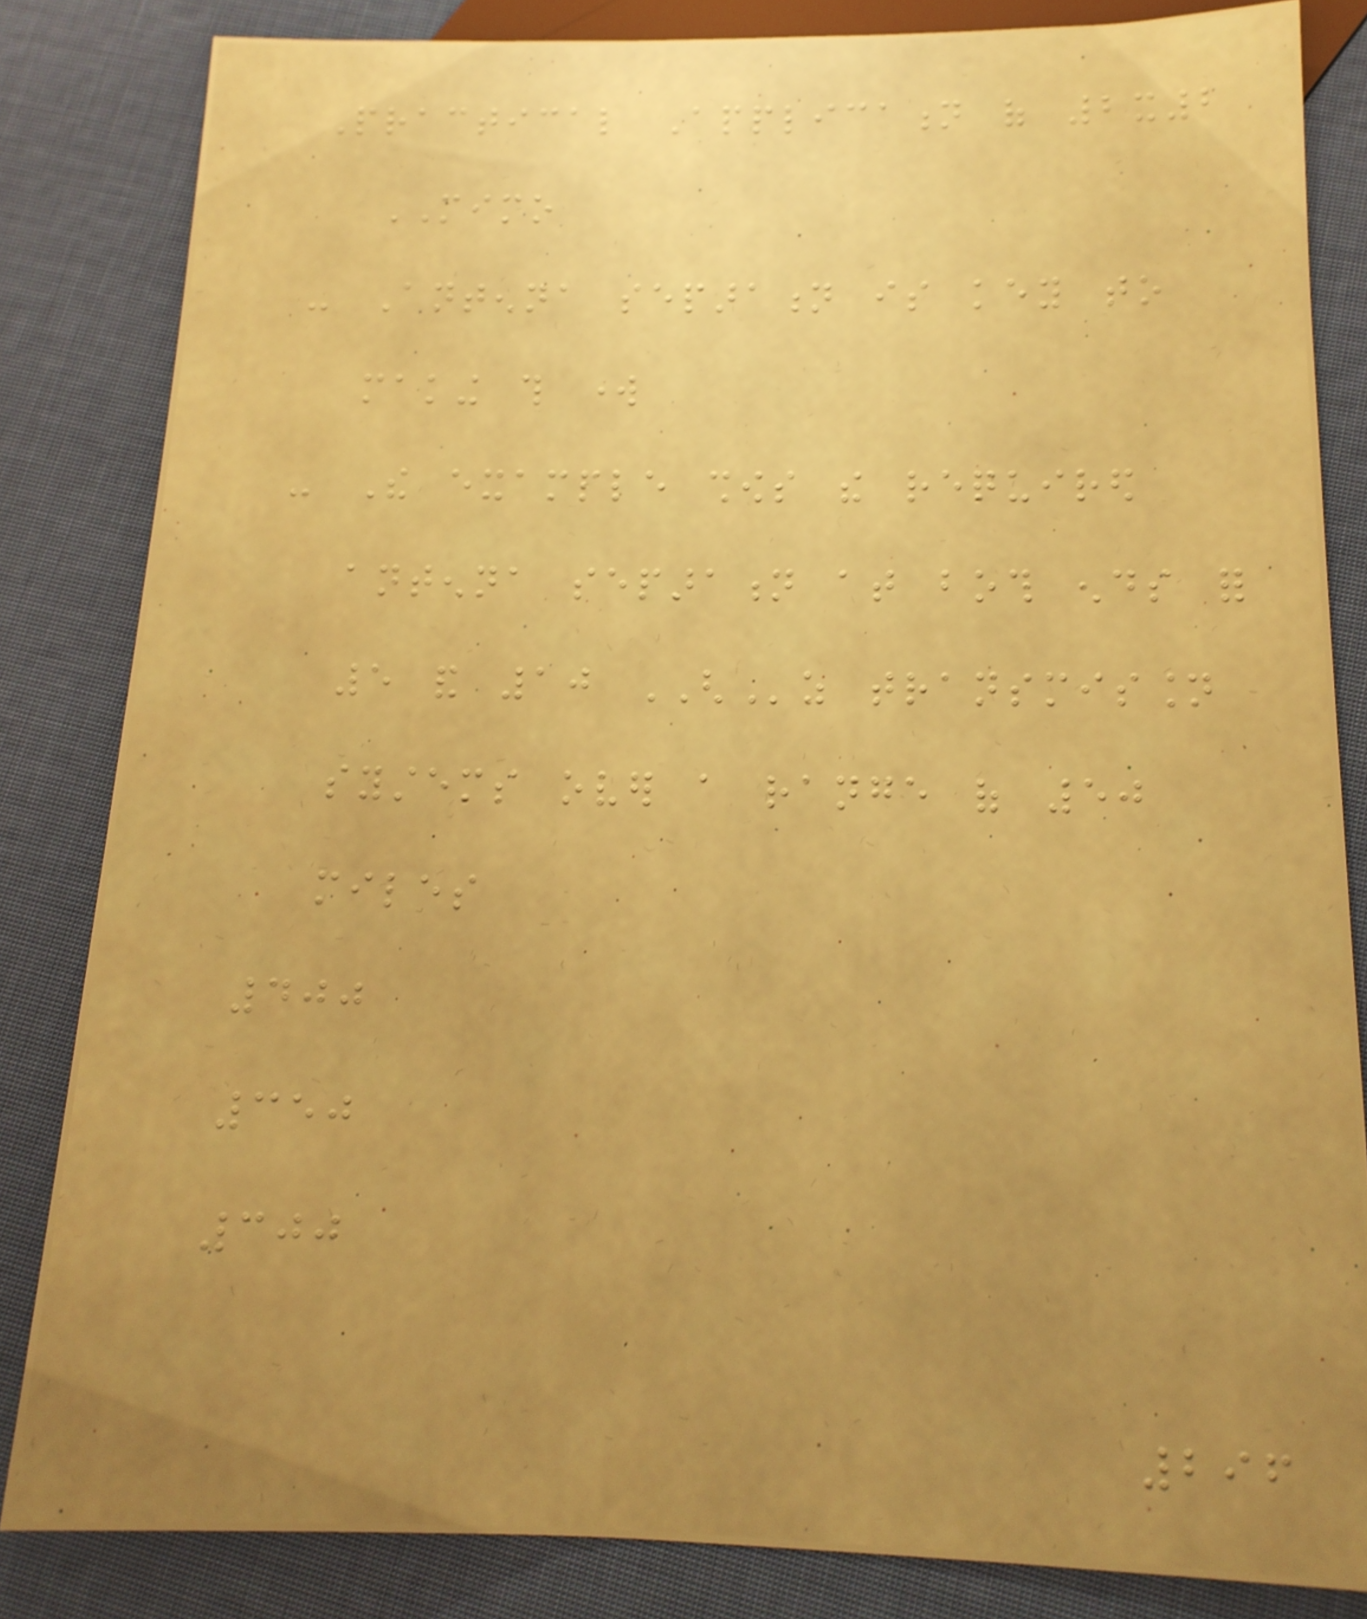Practical Application of 2x2
MIMO
- Antenna separation is key to
making this work
- The example shows the required
antenna separation at both ends for
5 and 10 GHz transmission
systems over a range of 50
miles
400
350
300
296
